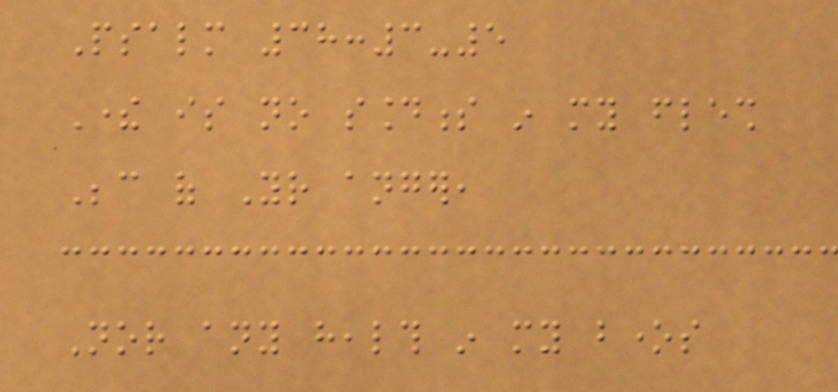Psalm 38:3-5
There is no soundness in my flesh
Because of Your anger,
Nor any health in my bones
